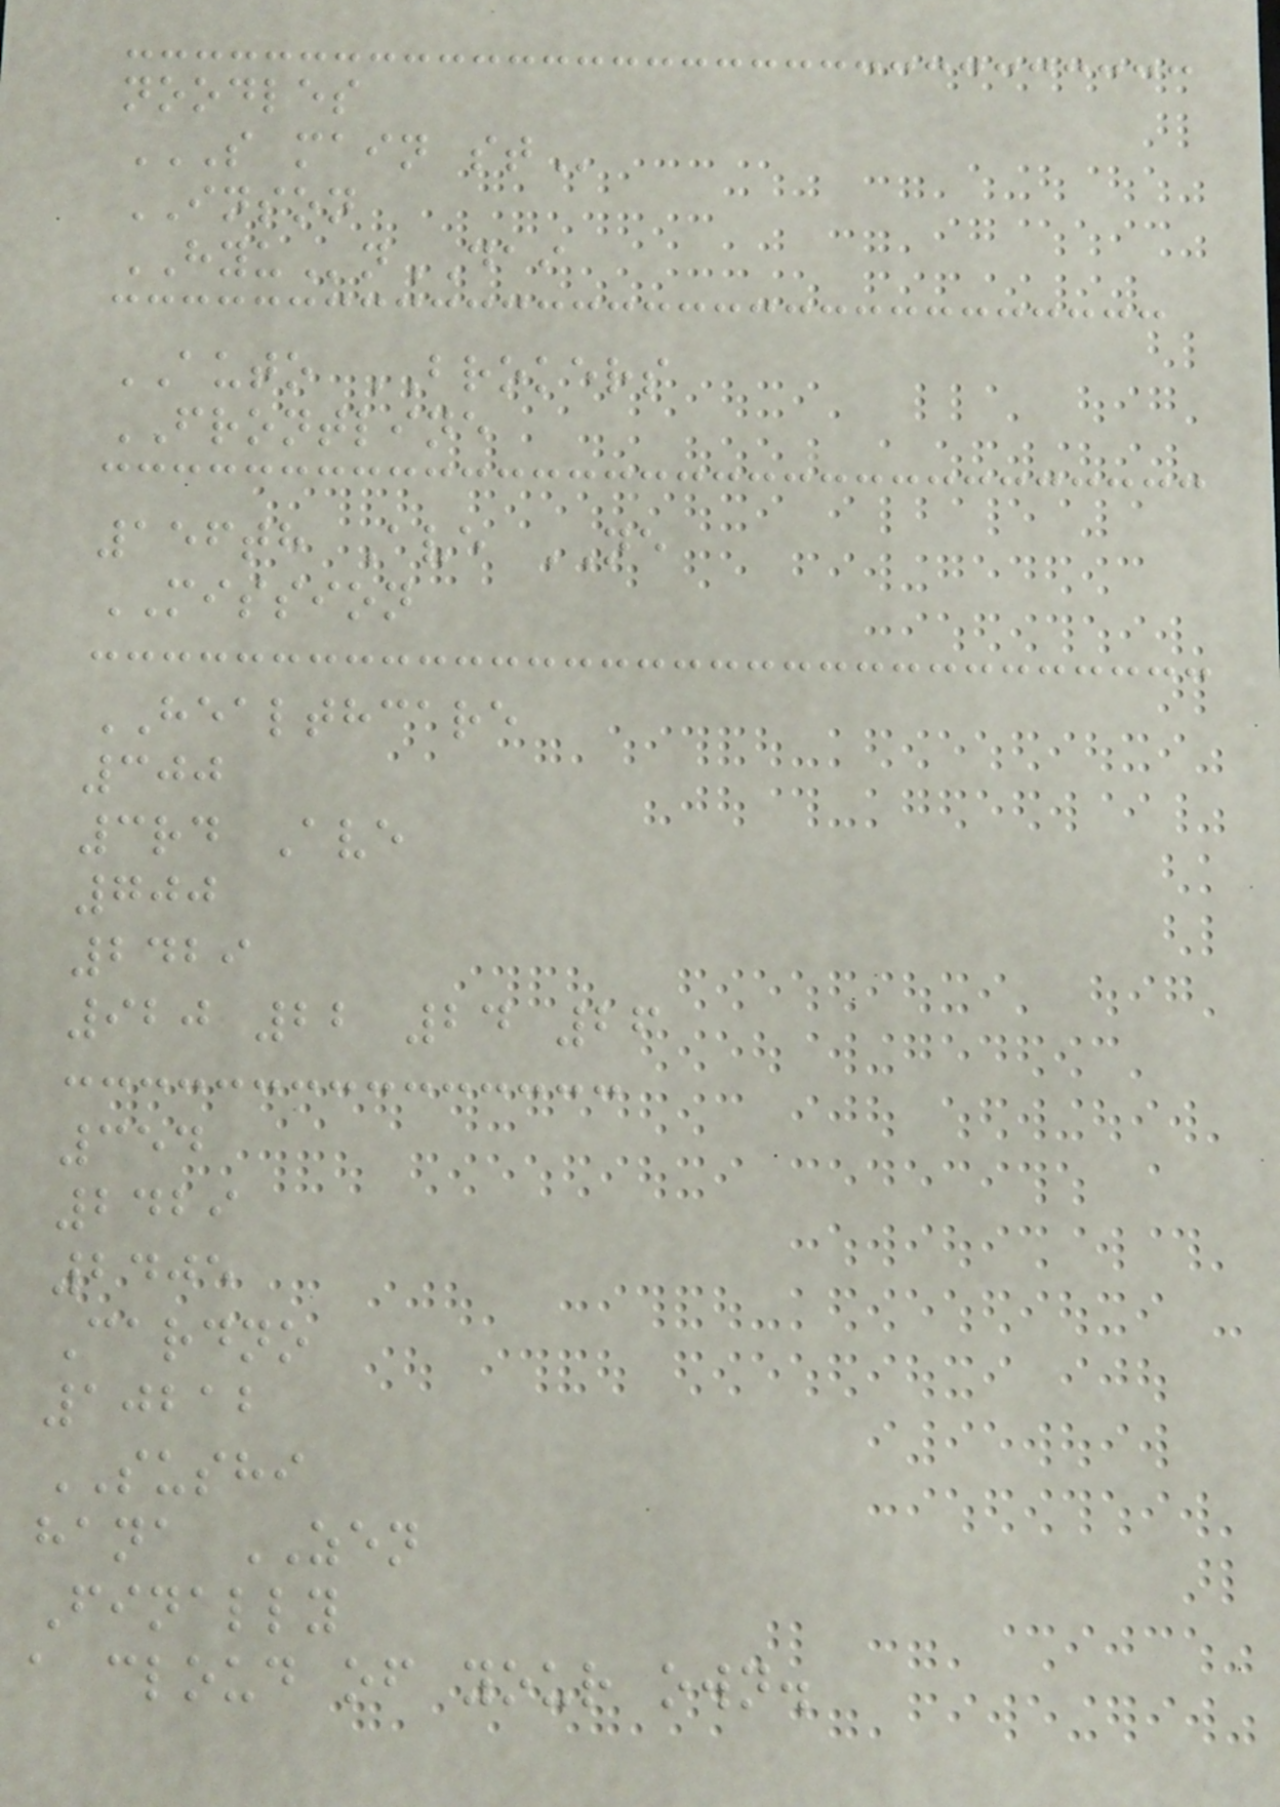noodles
S MAIN ST
INSON
HYUnDAI
AUTO BROKERS
FRONTLINE
156th Ave NE
MISSION
HEALTHCARE
300
3rd Ave
700
2429
920 22 24 26
354
2429
2405
Cardno
10212
SUSHI
hana ZEN
Finally
a cloud of your own.
